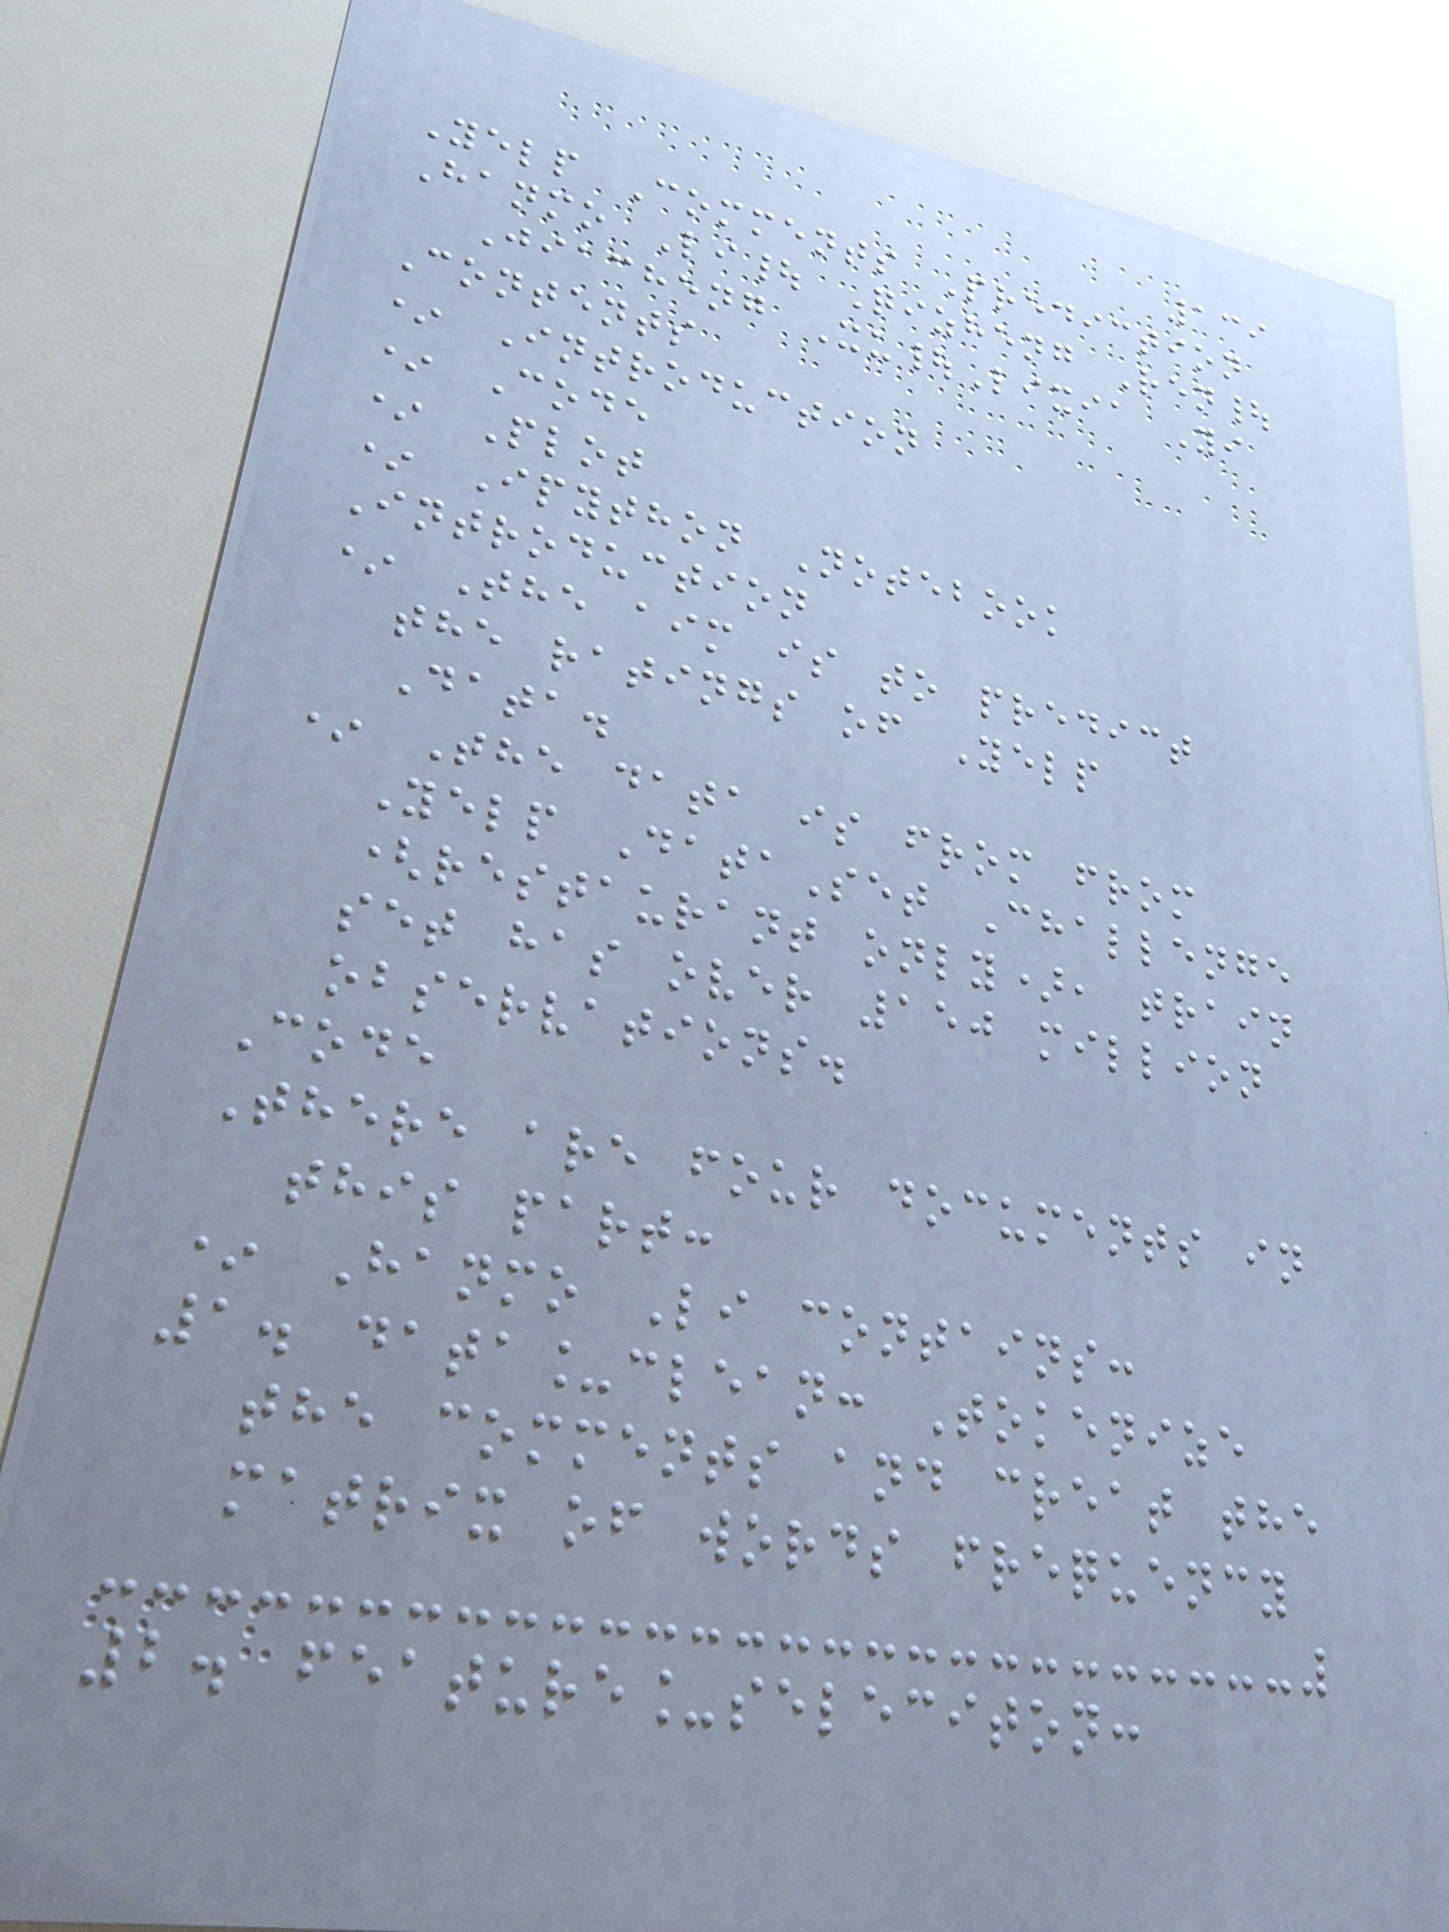139
Yelp Comments Prediction
Hanmo Li| Qizheng Ren|
Jiacheng Xu|Lixia Yi
Contents
* Introduction
* Code
* Plot
* Ipython Notebook
Introduction
* The aim is to predict
the ratings of Yelp
Data.
* The data is from from
Yelp DataSet Challenge
(restaurant only), train
set has over 150 million
observations.
Code
There are four documents in
this part:
* Hanmo Li contains:
1. data_clean: Tokenize
the comments and creat the
matrix of words frequency
2. feature_seleciton:
